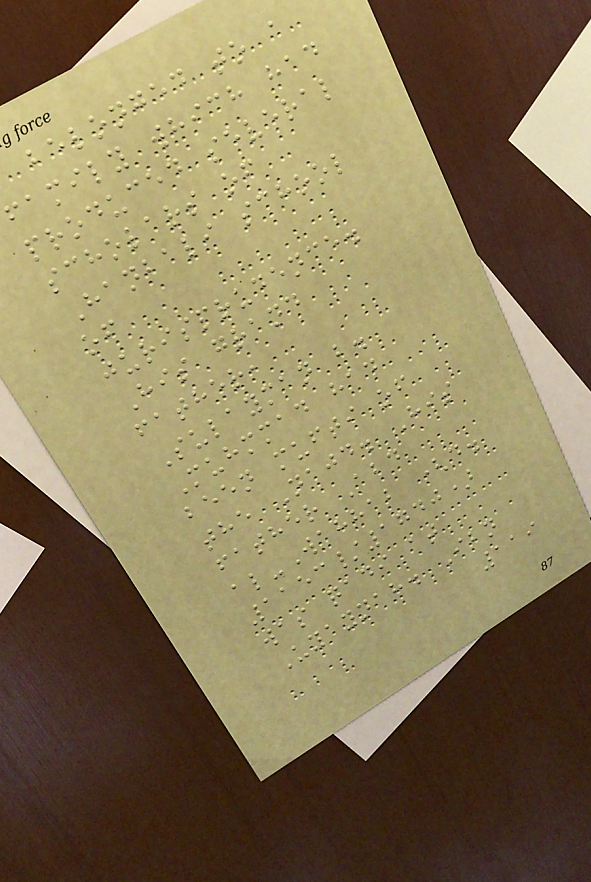belonged to a
family which had
produced several
scholars of
Hanbali school
of
jurisprudence.
His grand
father,
Sulayman b.
Muhmmad had
been mufti of
the Najd. His
father Abd
al-Wahhab (d.
1153/1740)
was qadi at
Uyaynah. Ibn
119
